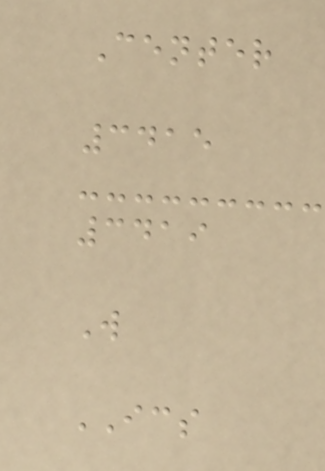Center
3415
3419
W
ICS
